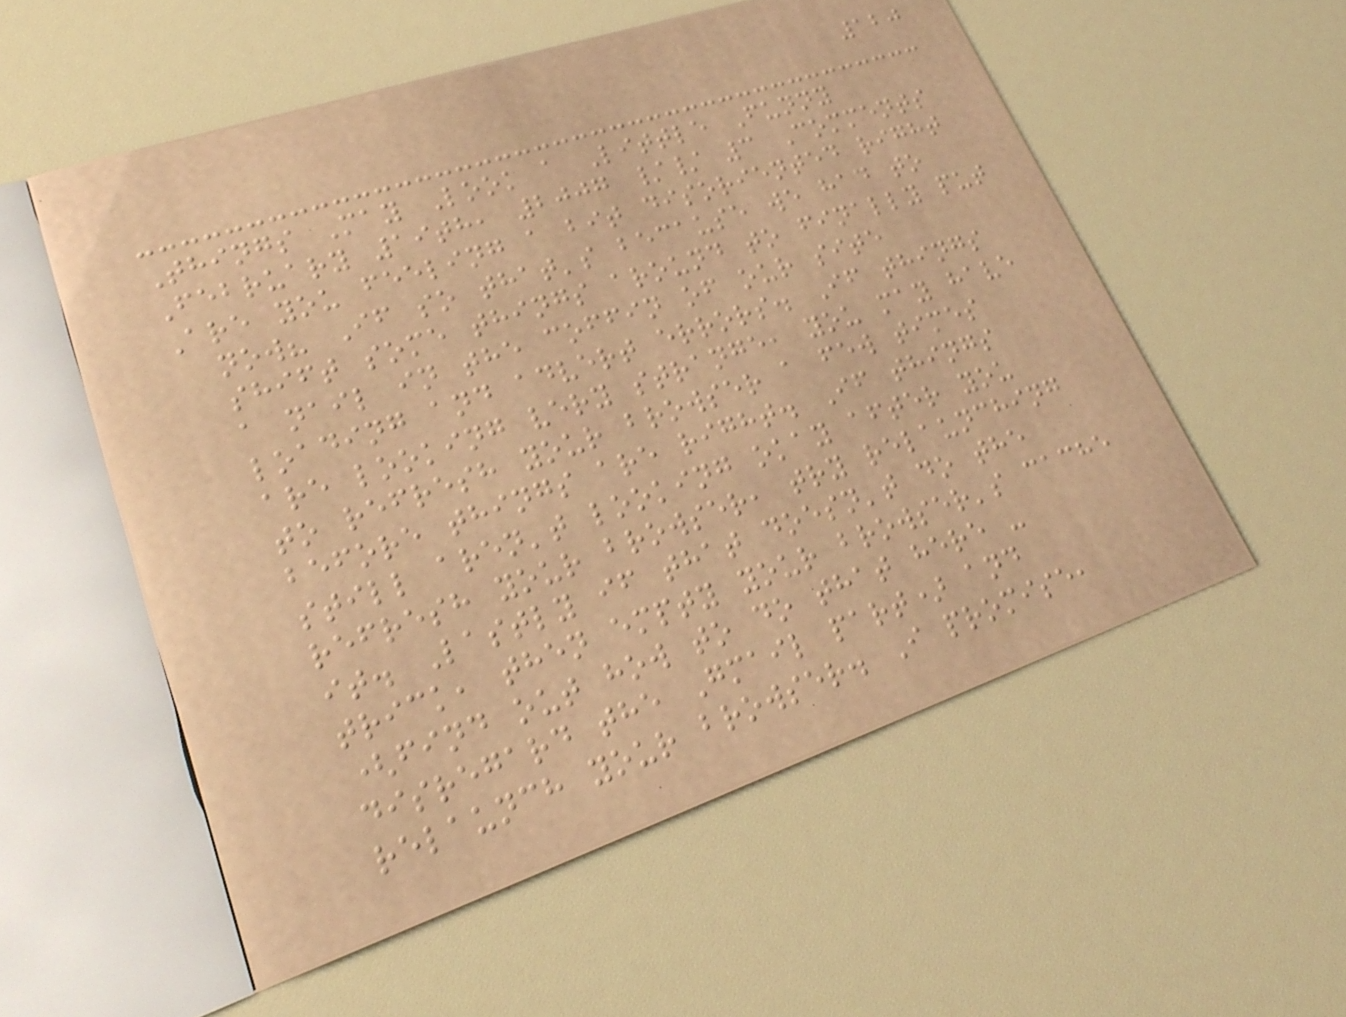120
Things May Look a Little Funny
February 19th, 2007 // 3 Comments
Are you feeling a bit disoriented right
now? If so that's because we had to
shift some things around to finally put
a nail in the coffin of our site
loading and advert errors. If things
are looking very strange, you may have
to refresh your browser a few times
before things are right. If things
still aren't looking okay after you
refresh your browser, try relaunching
it. Lastly if that doesn't do the
trick, then empty your browser's cache
(find out how to do that here -
disregard the Gmail part) and
relaunch your browser. I promise,
